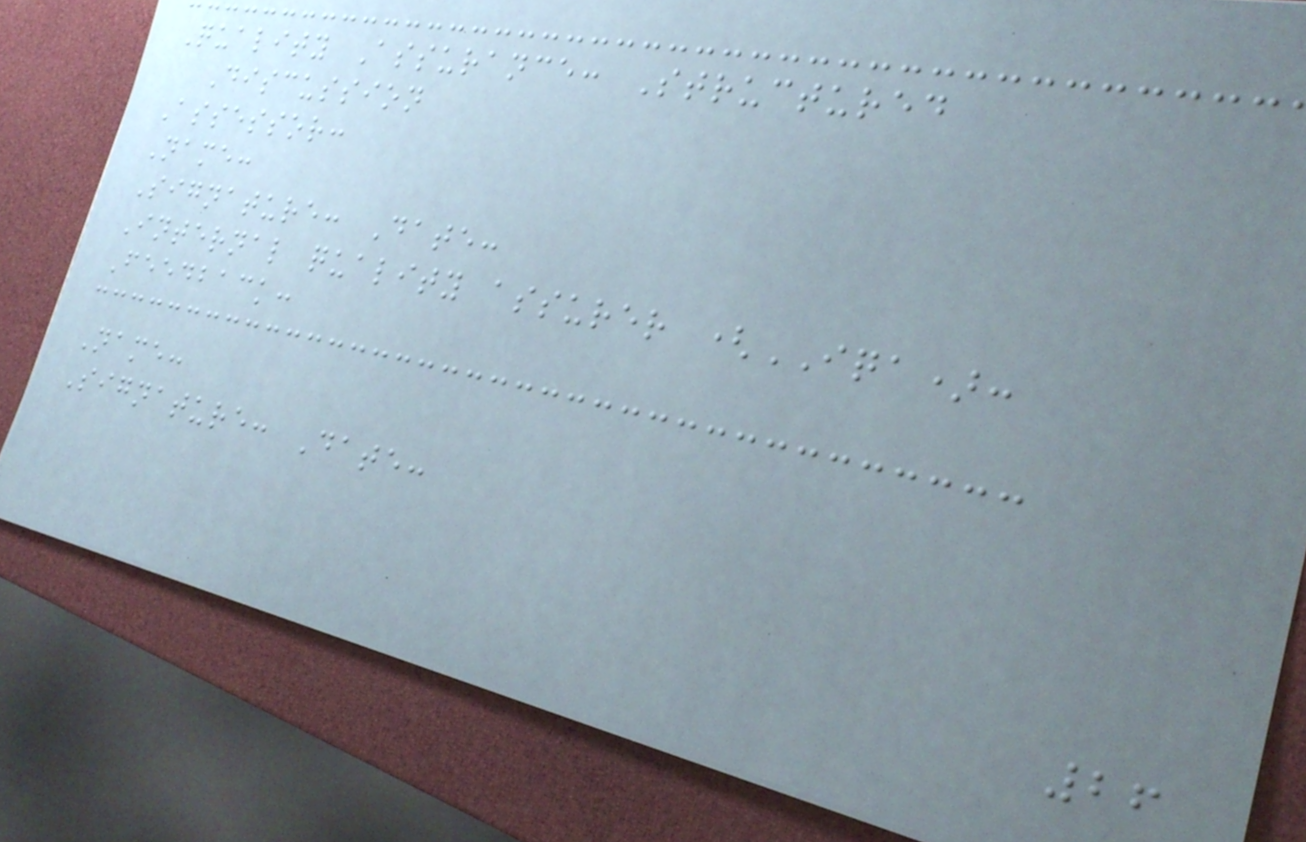Quality Assurance: Structured
Discussion
Assessor:
Name:
Signature: Date:
Internal quality assurer (IQA):
Feedback:
Name:
Signature: Date:
26
